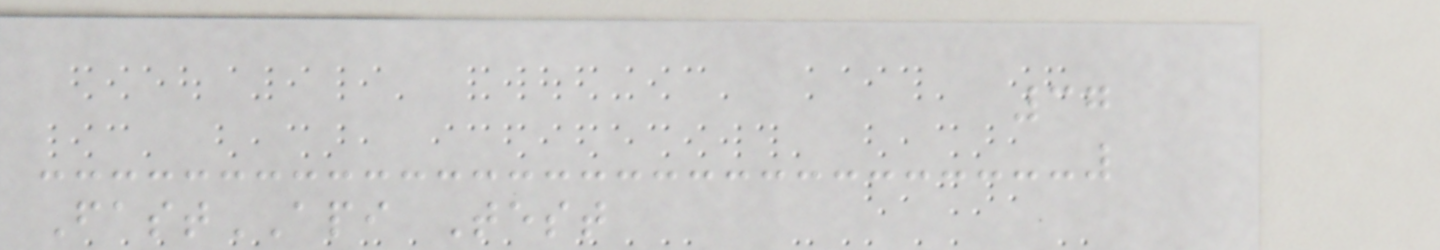37
FastAPI Test
